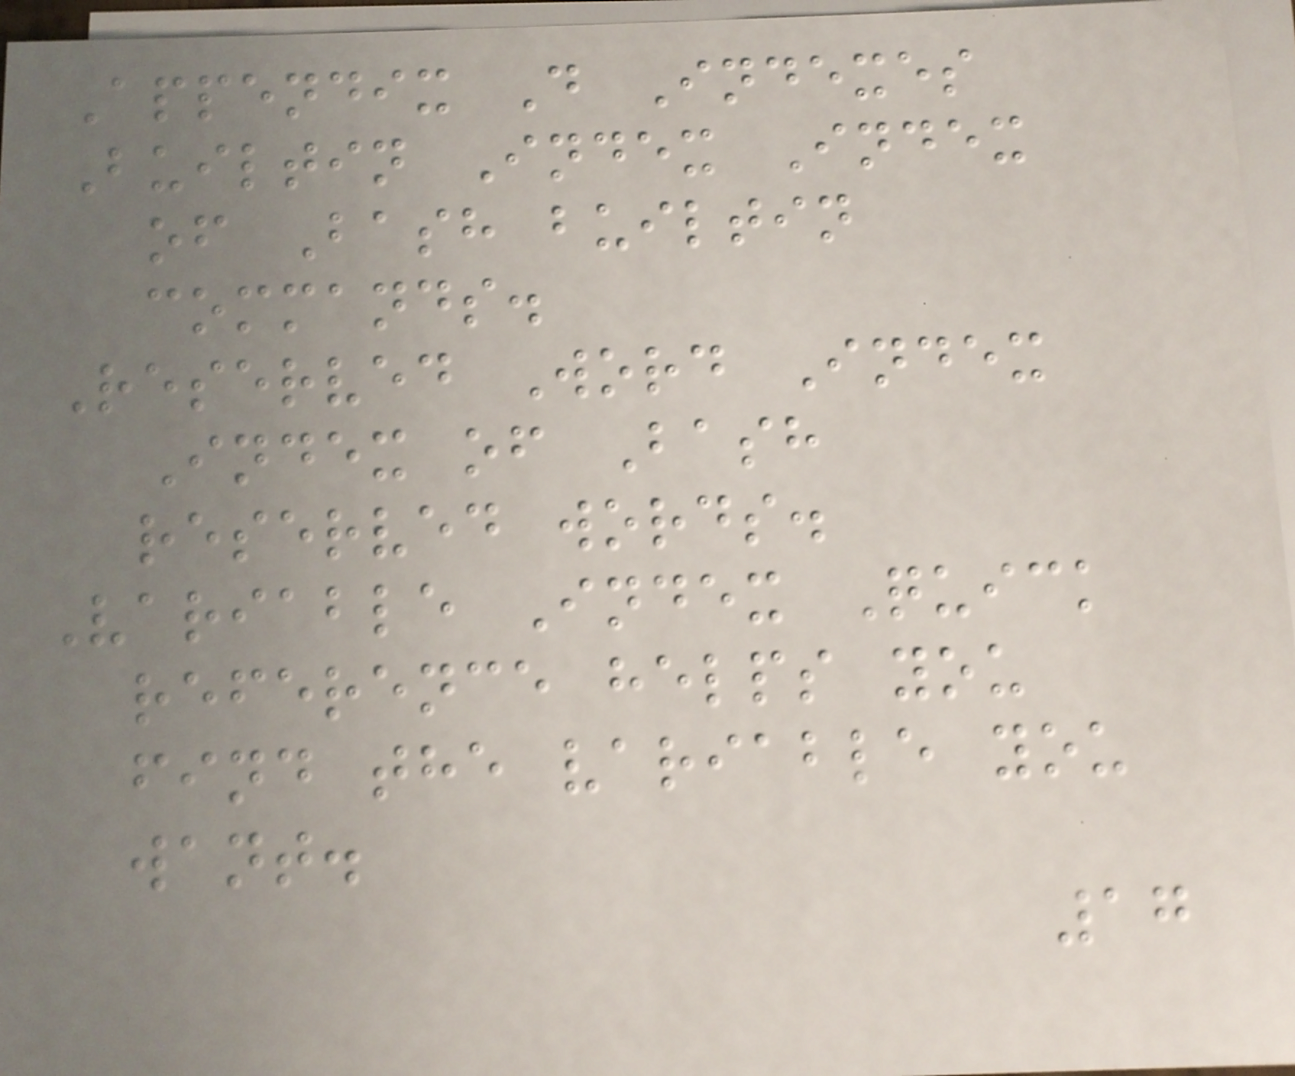Appendix D Indexes
Builtin Index Index
of Bash builtin
commands.
Reserved Word Index
Index of Bash
reserved words.
Variable Index Quick
reference helps you
find the variable you
want.
17
